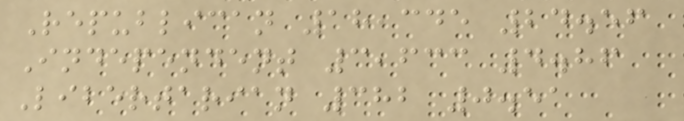Republican 18,345 24.56
Independent 3,633 4.86
Libertarian 382 0.51
